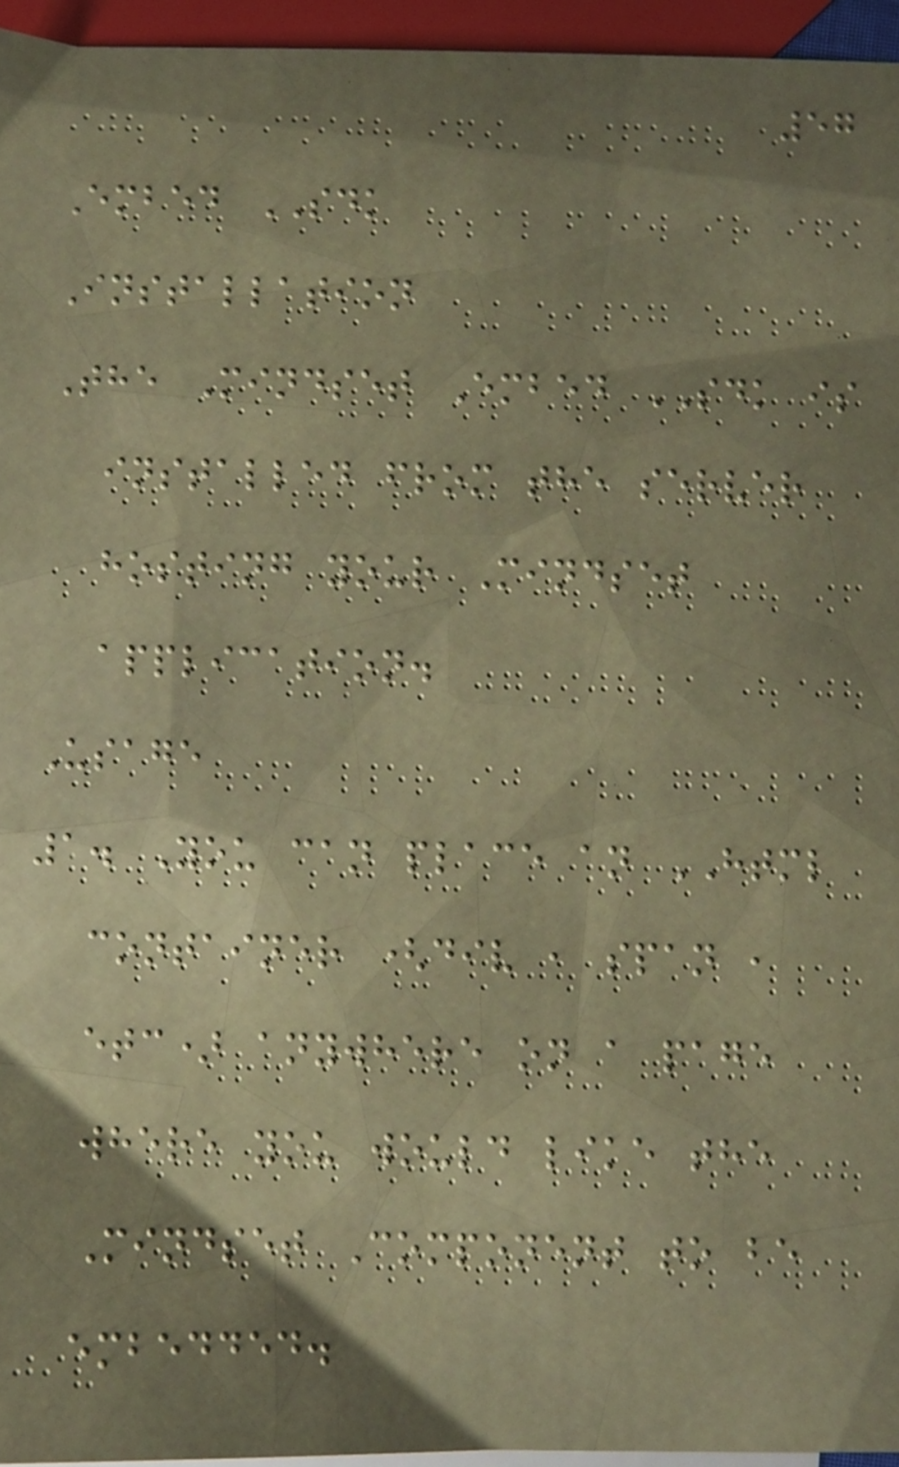57
Embed SDK
Installation
The Mindset Embed SDK is
installed from the server
hosting your Mindset
application.
Usage
1. You can place an HTML
container (div , span ,
etc) anywhere on a page
where you would like the
Mindset Component to be
embedded.
